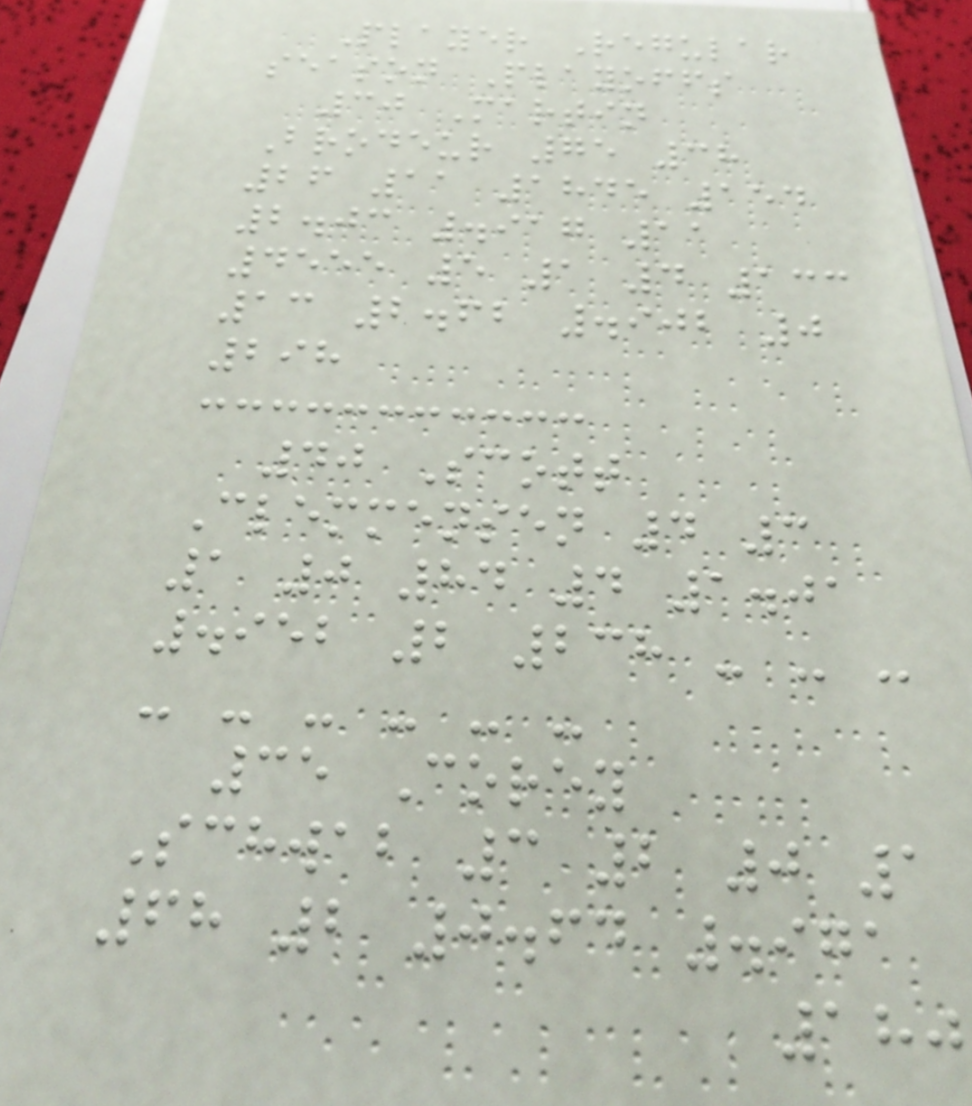Player Regular
season Playoffs
30 Martin
Brodeur 75 38
26 11 1845 154
2.03 .917 11
4555 5 1 4 133
13 2.62 .902 0
298
40 Scott
Clemmensen 4 3
1 0 84 4 1.01
.952 2 238 - - -
- - - - - -
35 Corey
Schwab 3 2 0 1
68 2 0.64 .971
180
